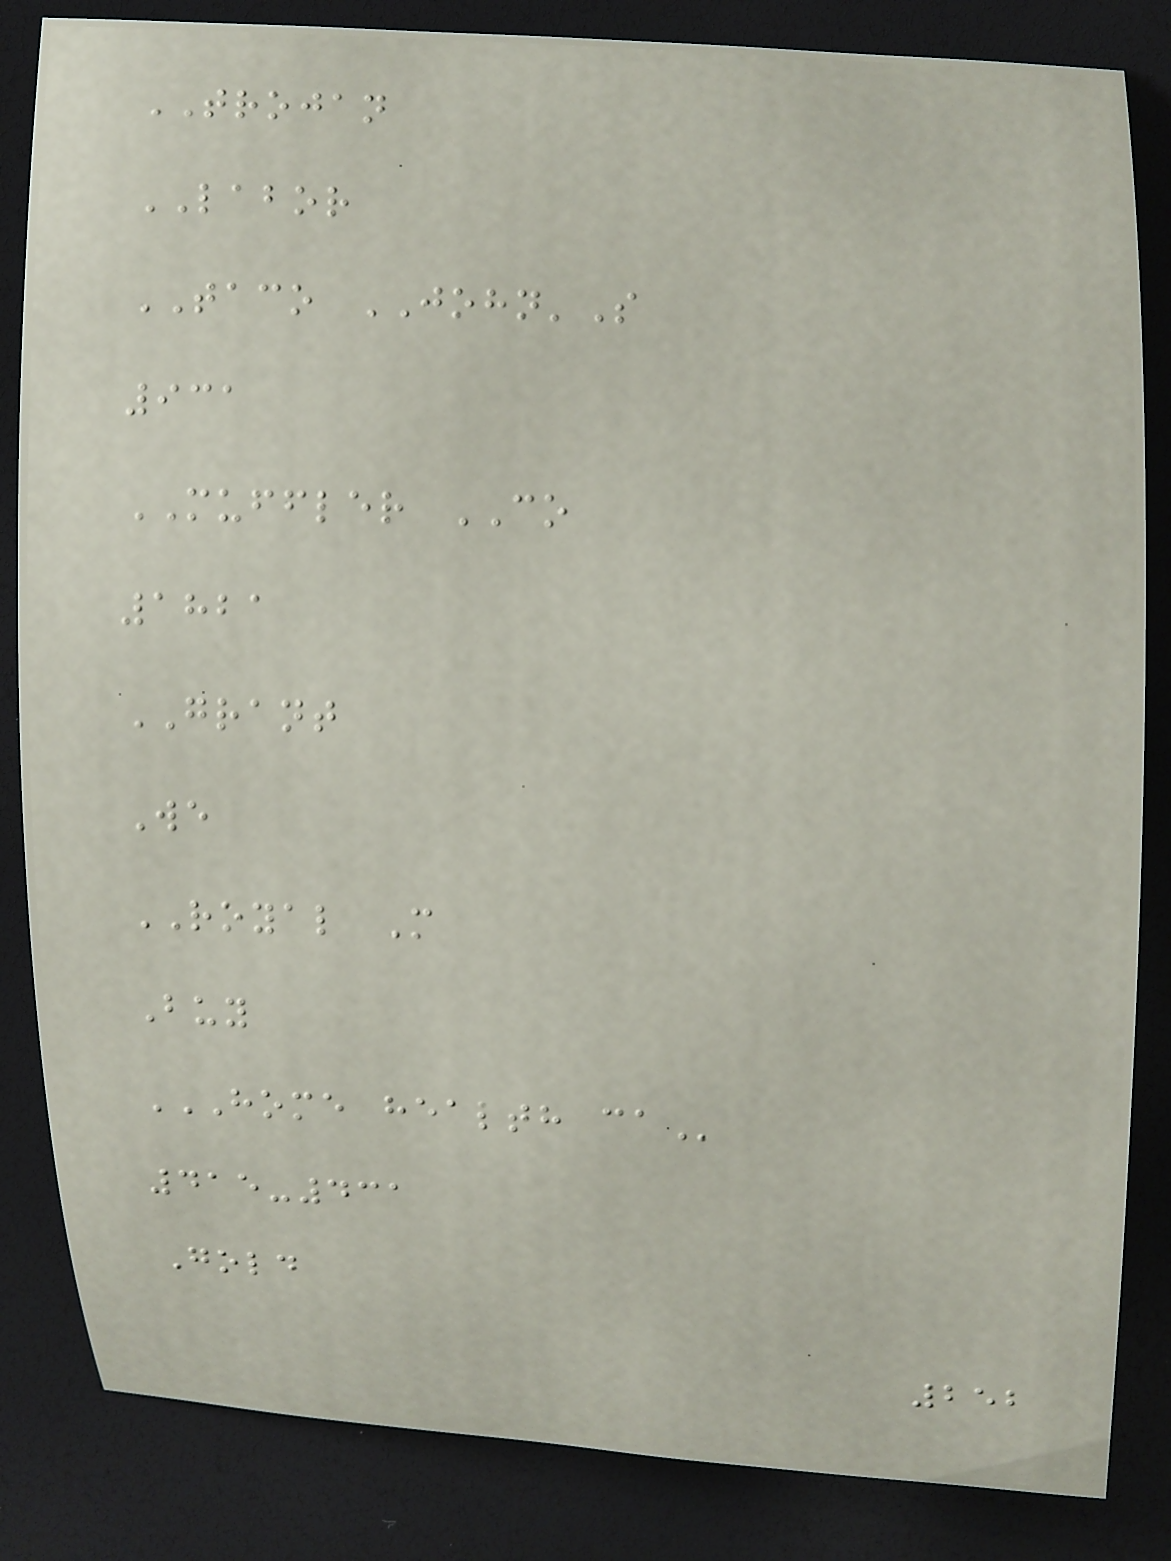TROJAN
LABOR
TACO JOHN'S
931
MUFFLER CO
1821
GRANT
We
ROYAL M
Buy
HOME HEALTH CA
415-431
Gold
252
